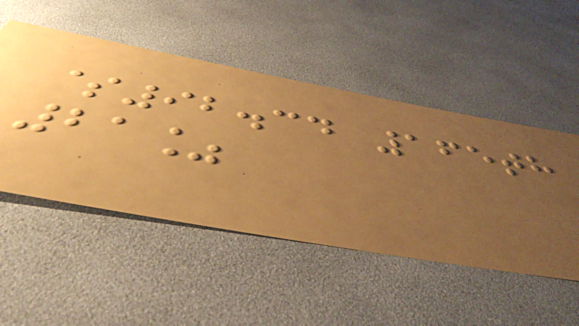$92.34 165th
21%
